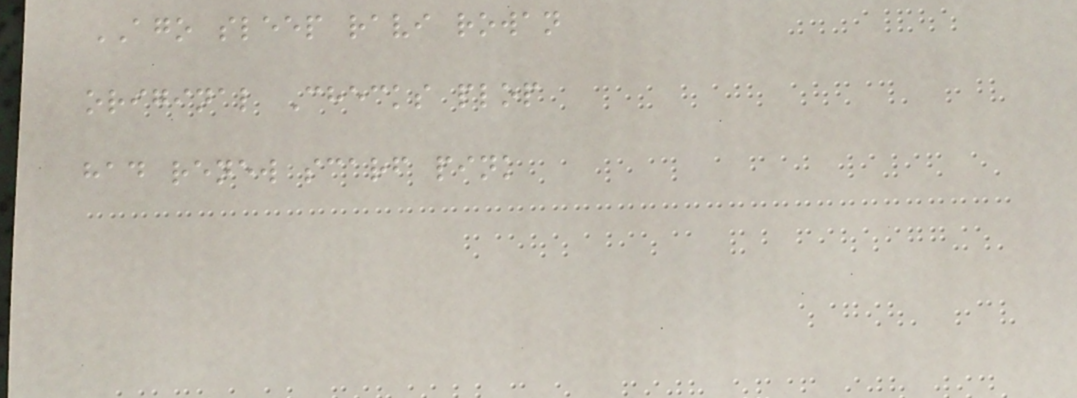AGO sleep ravi rowan
original Checks plop
had renew scarf pink
